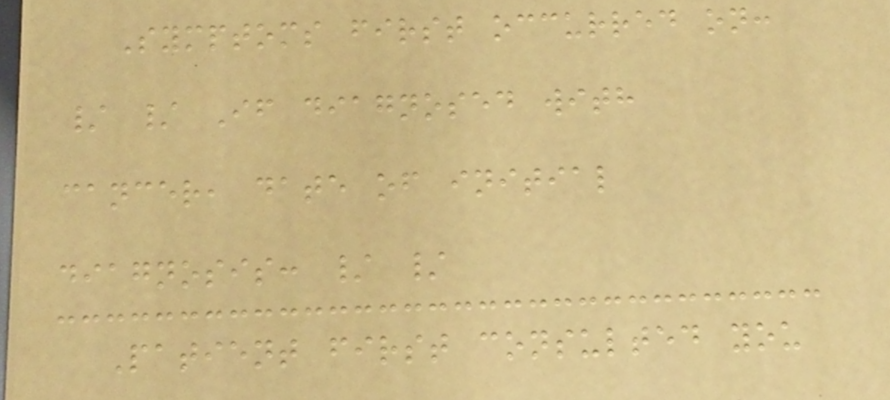Symptoms first occurred on:
/ / If diagnosed with
cancer, date of initial
diagnosis: / /
Patient first consulted you
